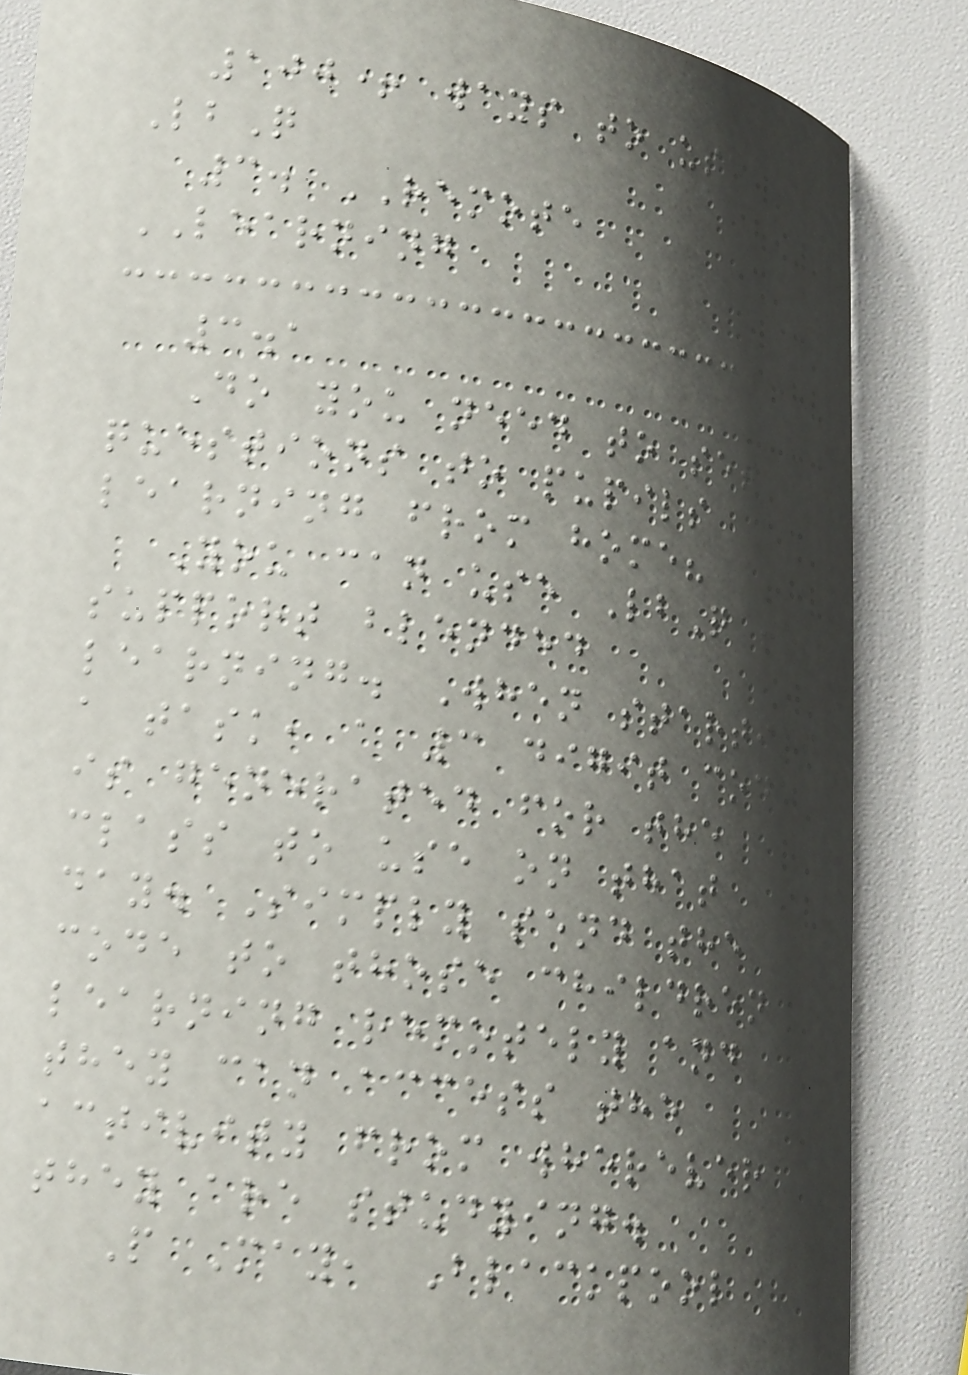100+ ways to use
LbQ
3. REMOTE
LEARNING
3.1
Do you need to set
questions to pupils
learning from home?
You can use LbQ to
support blended
learning. When starting
a task, a 3 digit code
is generated for the
class to use on that
day. Simply send the
code to those children
learning remotely and
they can access the
activity from wherever
they are studying.
P May, Blackpool
